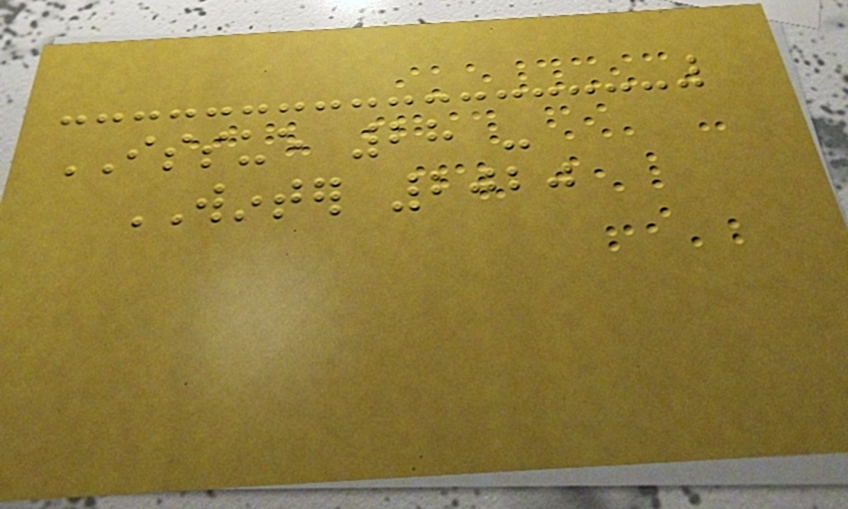ISSUE 28 -
WINTER 2020
